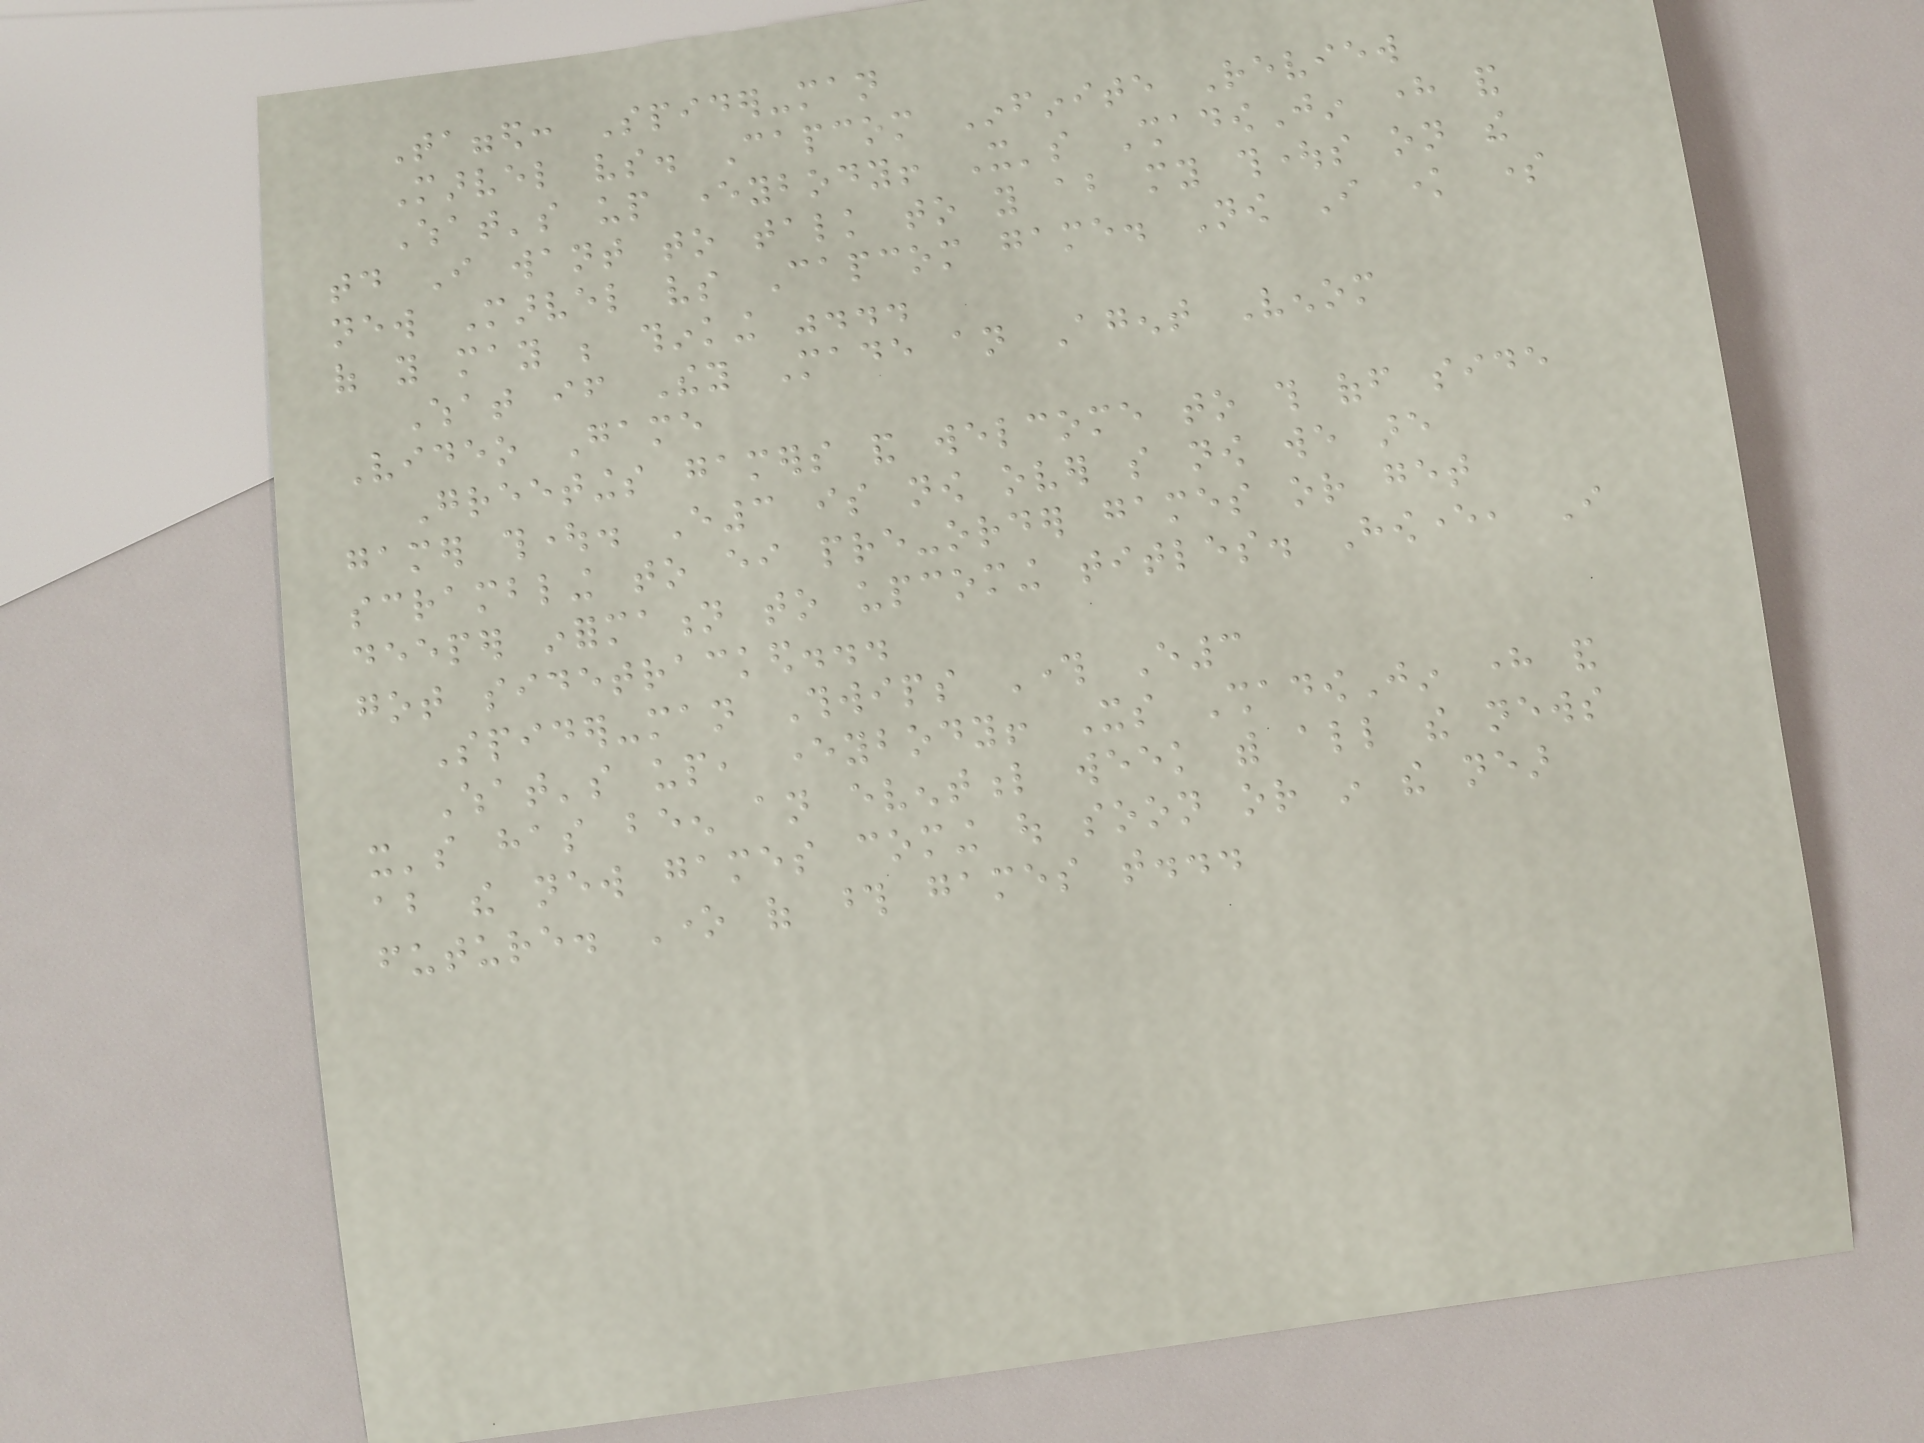Tagged: Spider-man
Marvel vs. Capcom Infinite Review
What's up everybody! It's ShadowJin here and
today I want to talk to you about my thoughts on the
new Marvel vs Capcom game. Now I know some
of you may be thinking "...
What if They Made an Agent Venom
Video Game
Greetings gamers and welcome to this off side
gamer thought. E3 is now over so now we are
scrambling to either pre-order games or get
deeper information to upcoming titles. However, I
got sidetracked...
Spider-man Thwips Through E3
What's up, everybody! Its ShadowJin here and
it's has been an eventful week with all the news
about the new games coming out soon or in the near
future. One of those games that...
